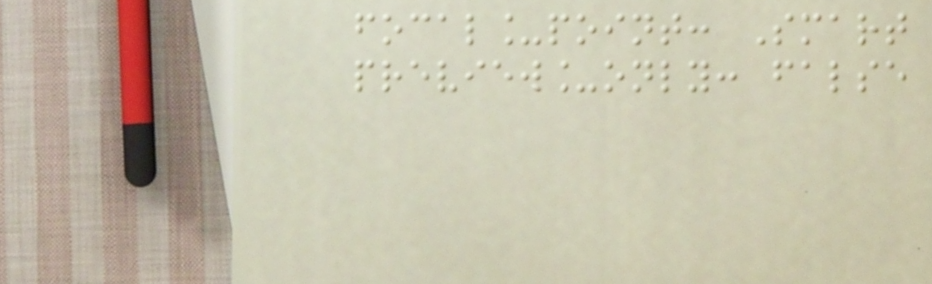focal_point: Smart
preview_only: false
